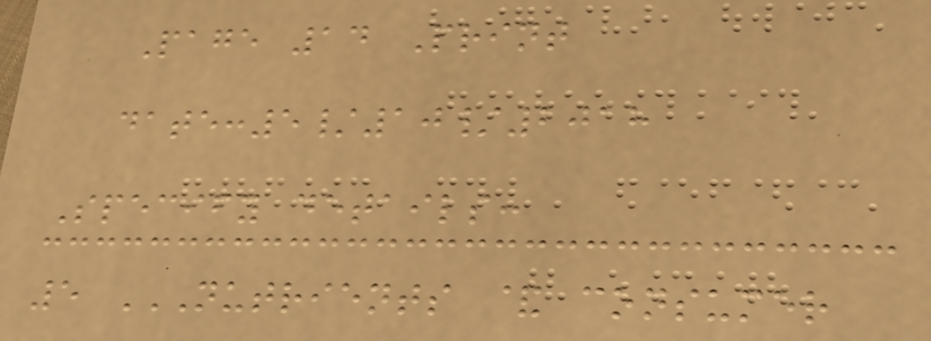Page 14 Print
date:5/10/2018
Specify details:
5 NUTRIENTS & CONSUMER
